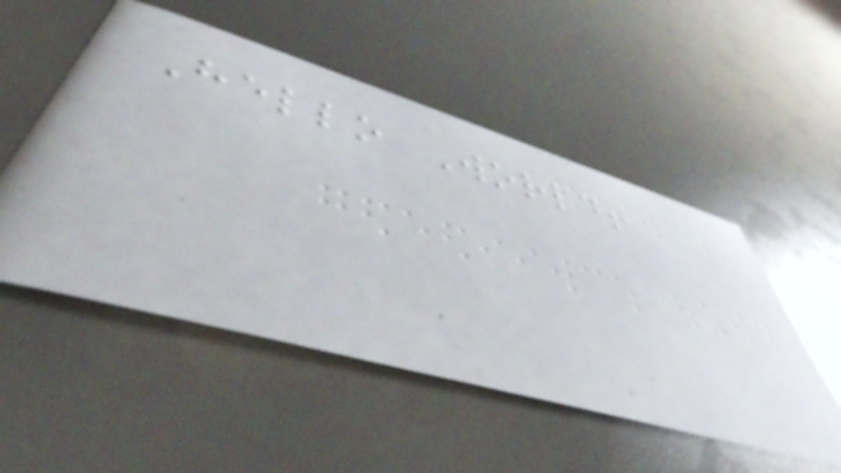Hello World!
